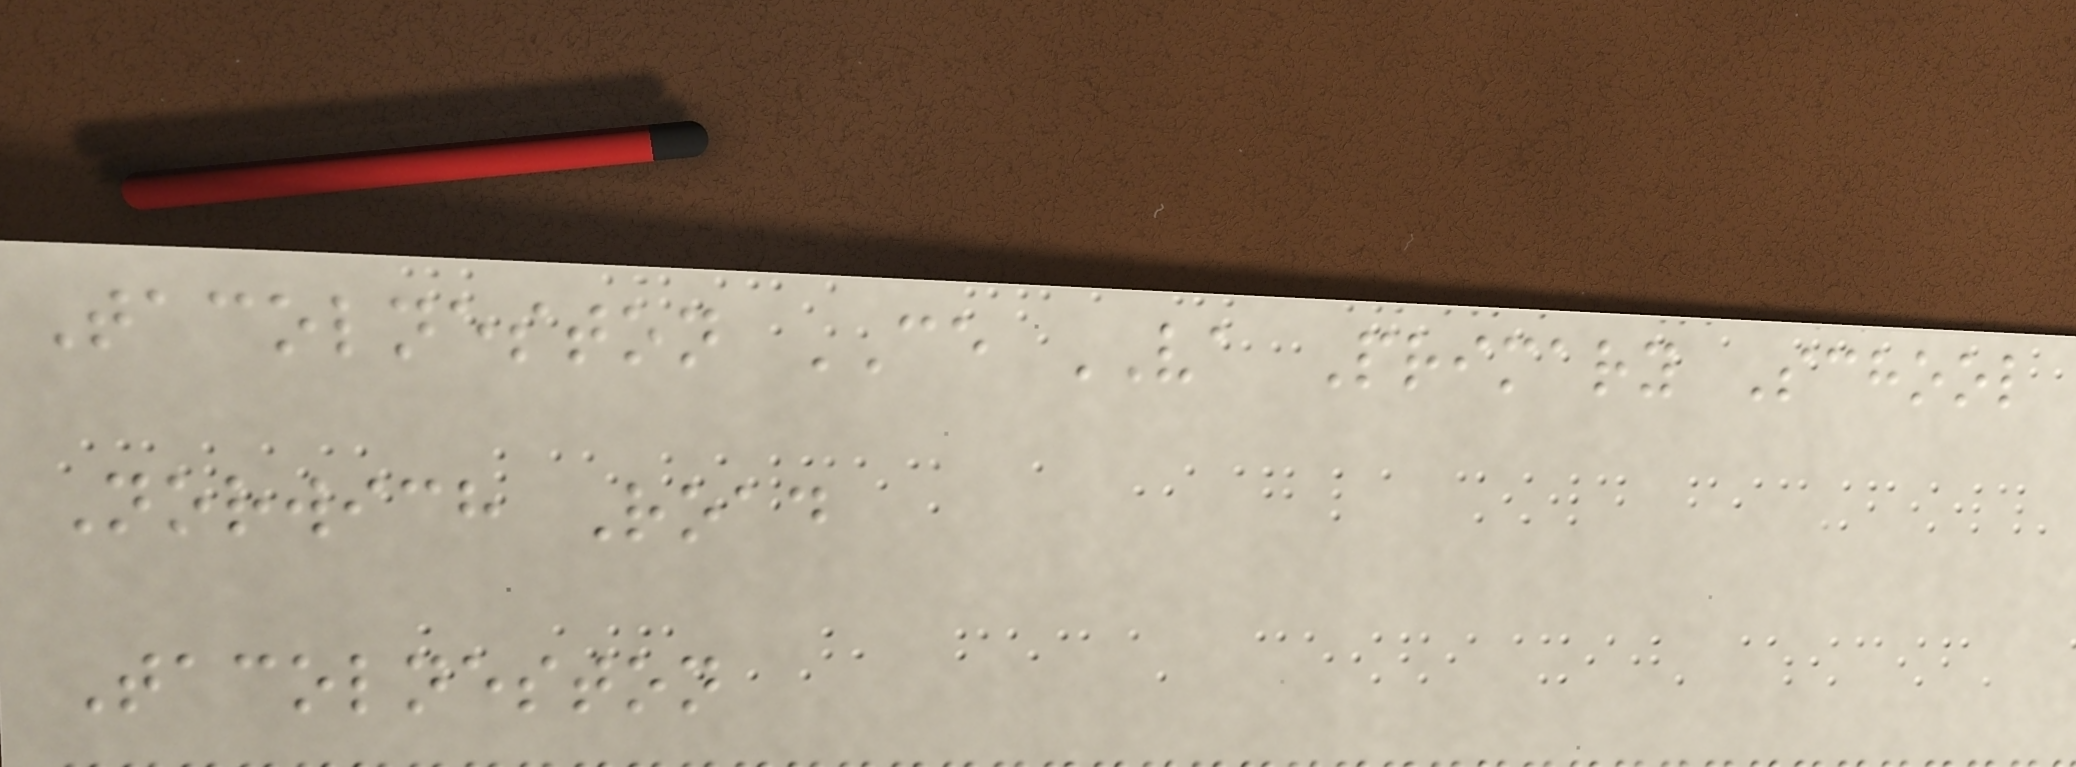Tacolneston CE VA Primary School
Norwich Road
Tacolneston
